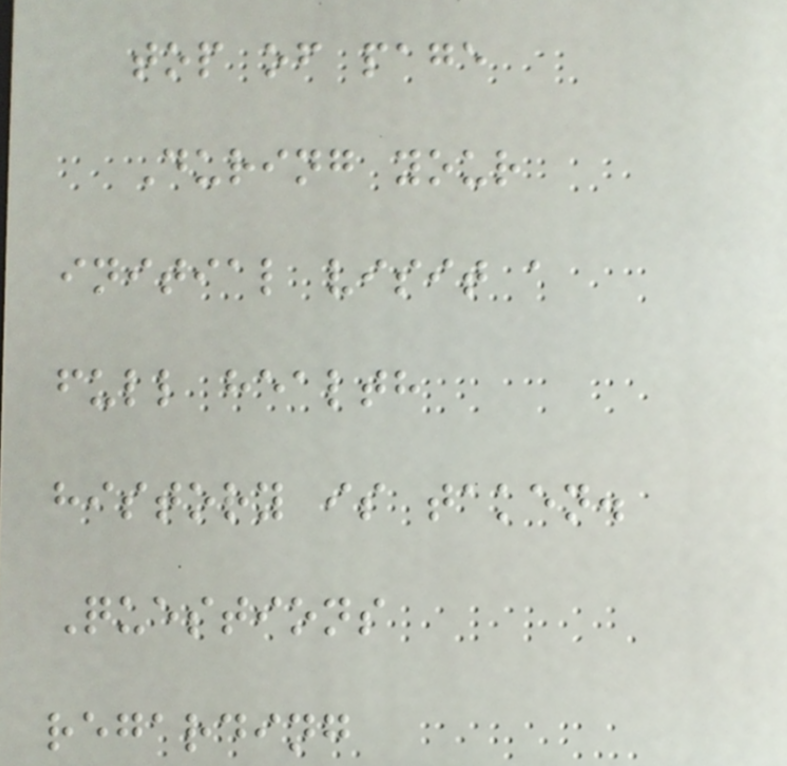top of page
During your
initial visit a
full health
history is taken.
Questions
regarding
